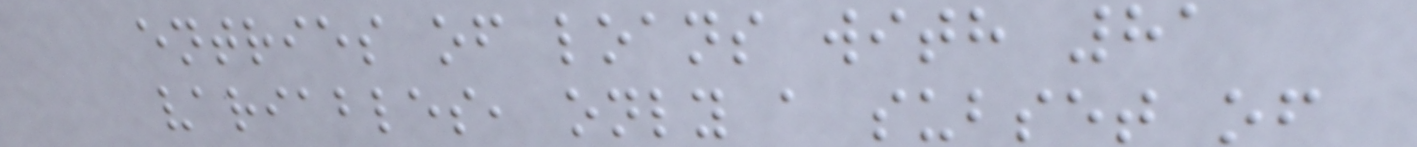entries of loans with 81
variables, only a subset of
